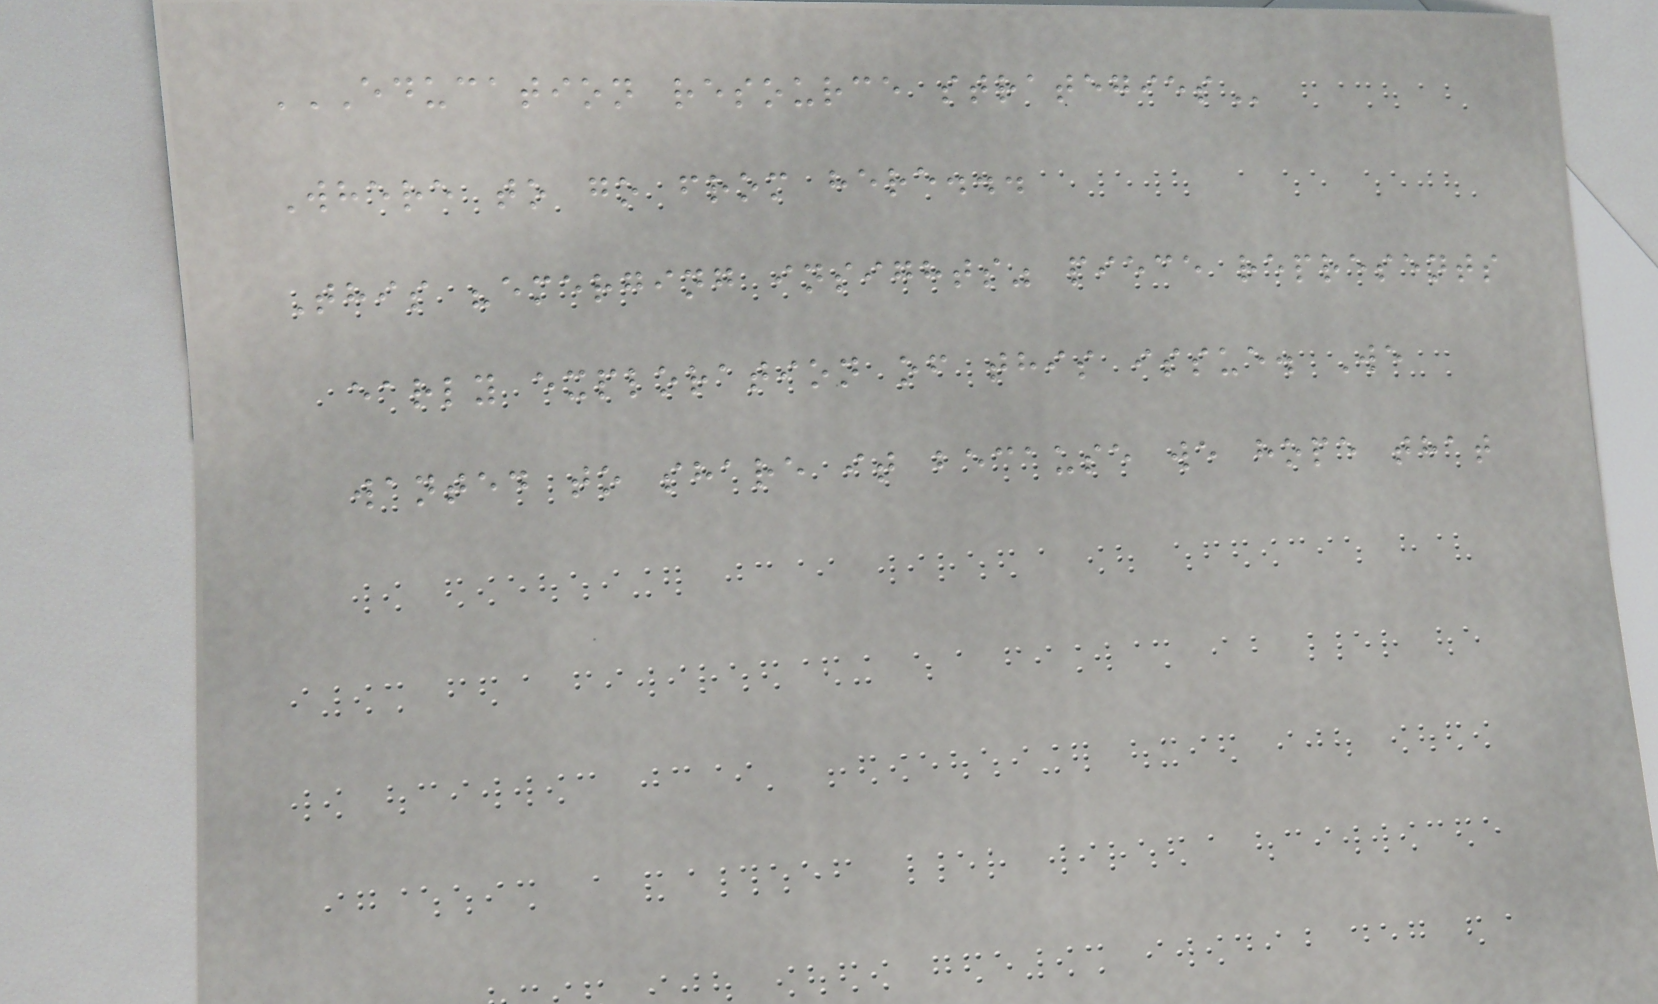EDUCATION RESOURCE STRATEGIES
Where to go from here...
This "emerging insights" piece represents
early exploration of this issue. We
wanted to share it because we hope that
